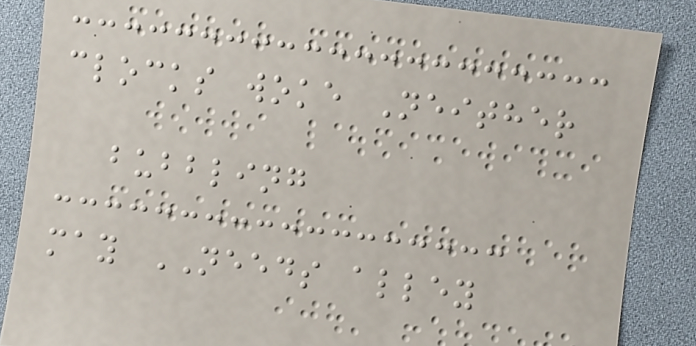clocks woke Neither
bubbling
may NEEDS alley
